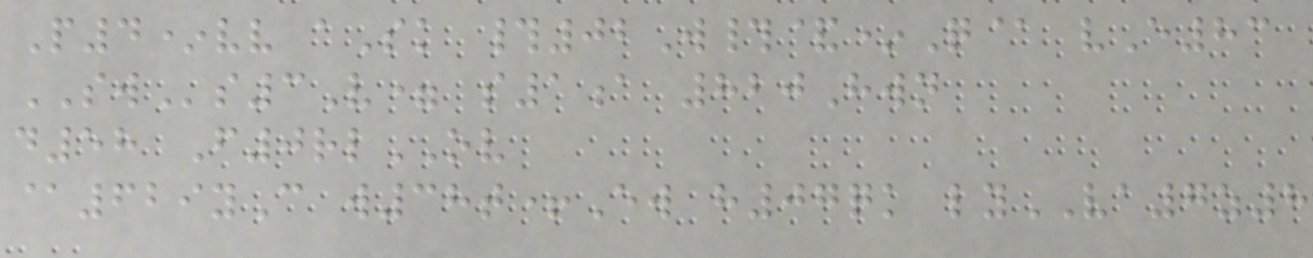P4*vv aSk #02W#&*Q@ vE83
SWs3V= s1a 820Hwn
d58 F0rlOV
@629yC w38t+Ew h07qk lyVA7z8
